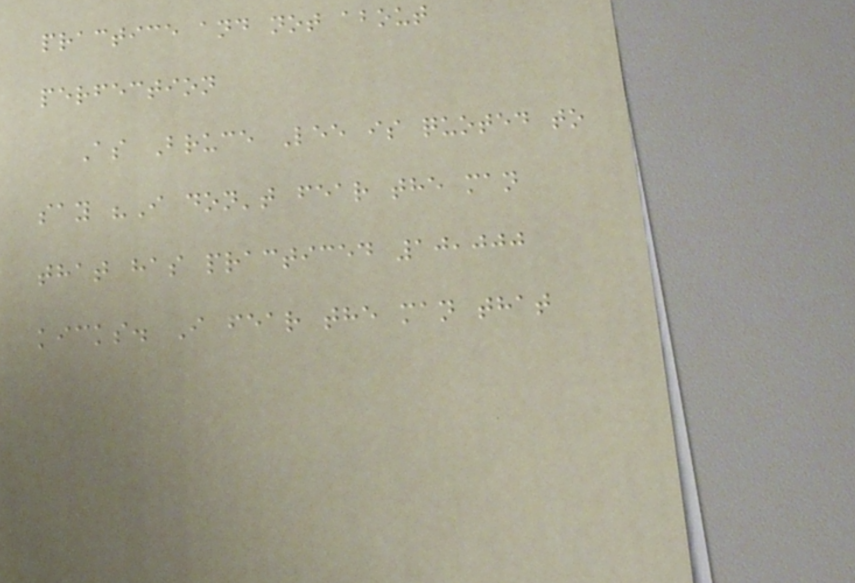practice and not about
perfection
As Bruce Lee is quoted to
say "I don't fear the man
that has practiced 10,000
kicks. I fear the man that
